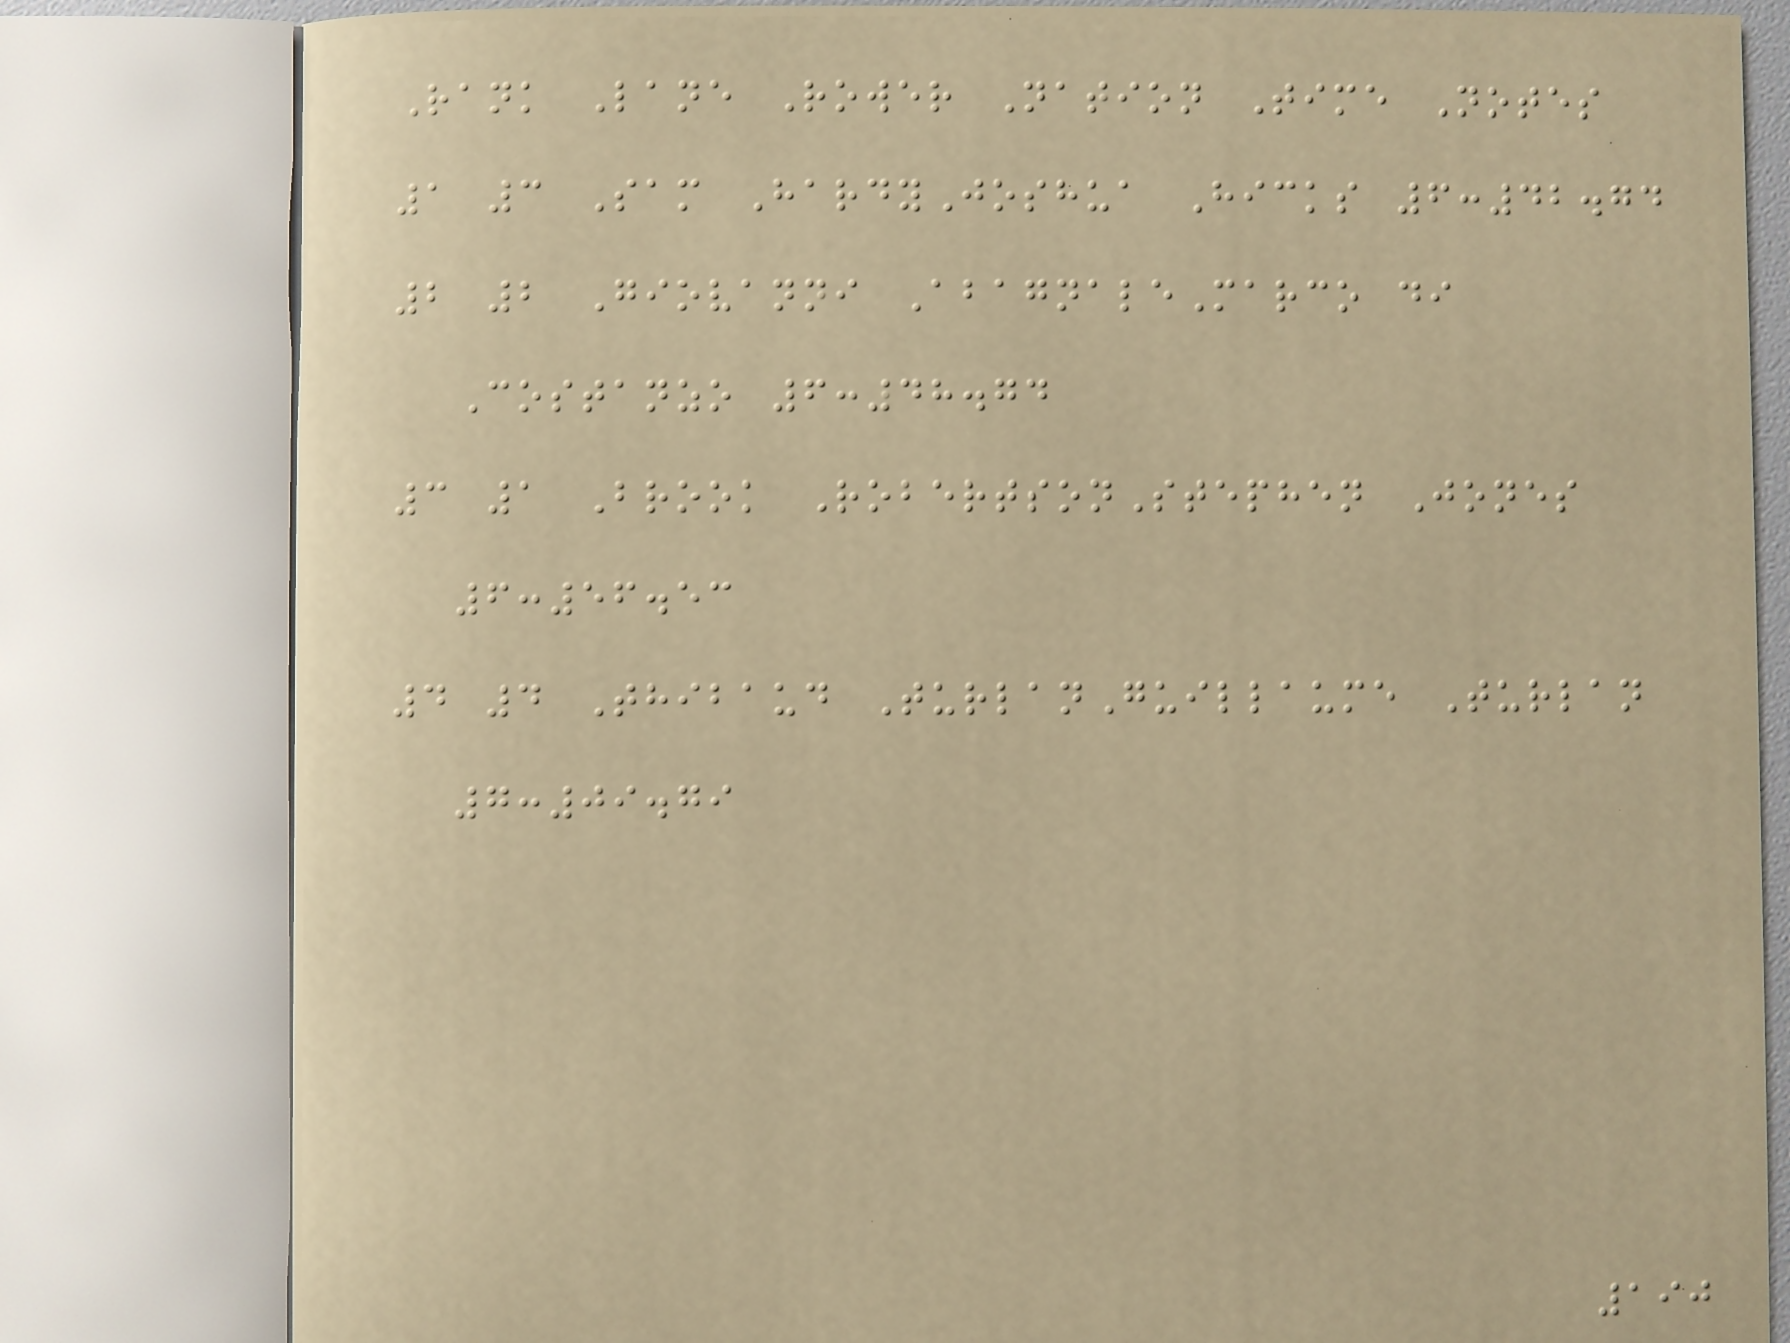Rank Lane Rower Nation Time Notes
1 3 Sam HardyJoshua Hicks 6:42.74
2 2 Giovanni AbagnaleMarco di
Costanzo 6:48.74
3 1 Brook RobertsonStephen Jones
6:56.53
4 4 Thibaud TurlanGuillaume Turlan
7:09.79
190
